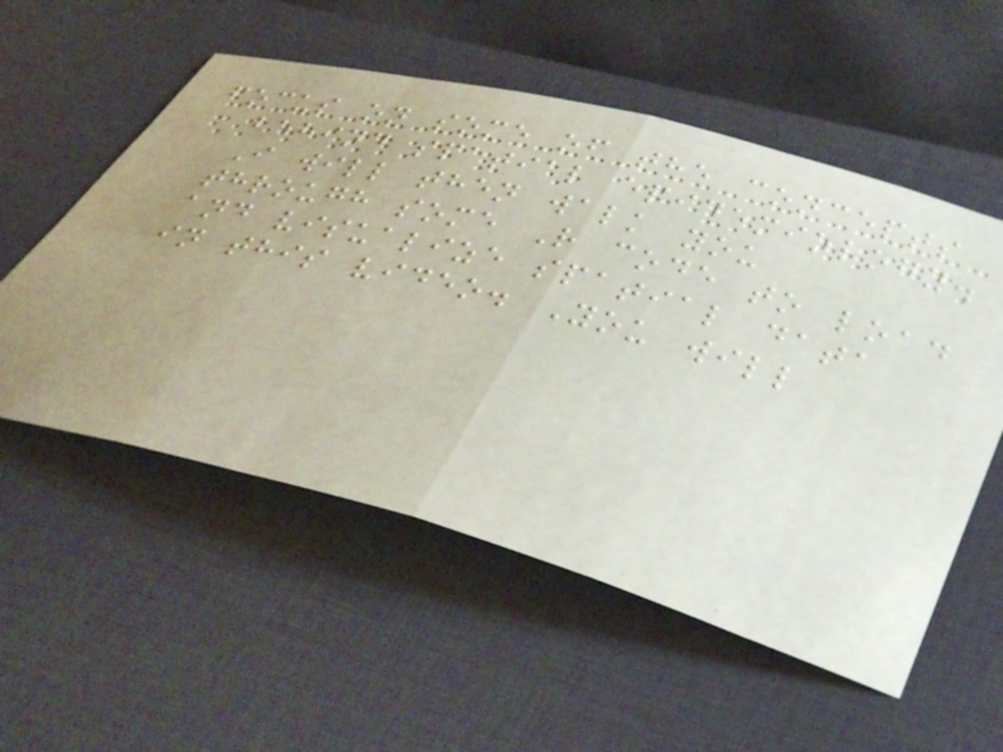focus on some of the concepts
behind spatial epidemiology.
I will then walk you
through some R code to load
and visualize spatial data
in this video. You will
